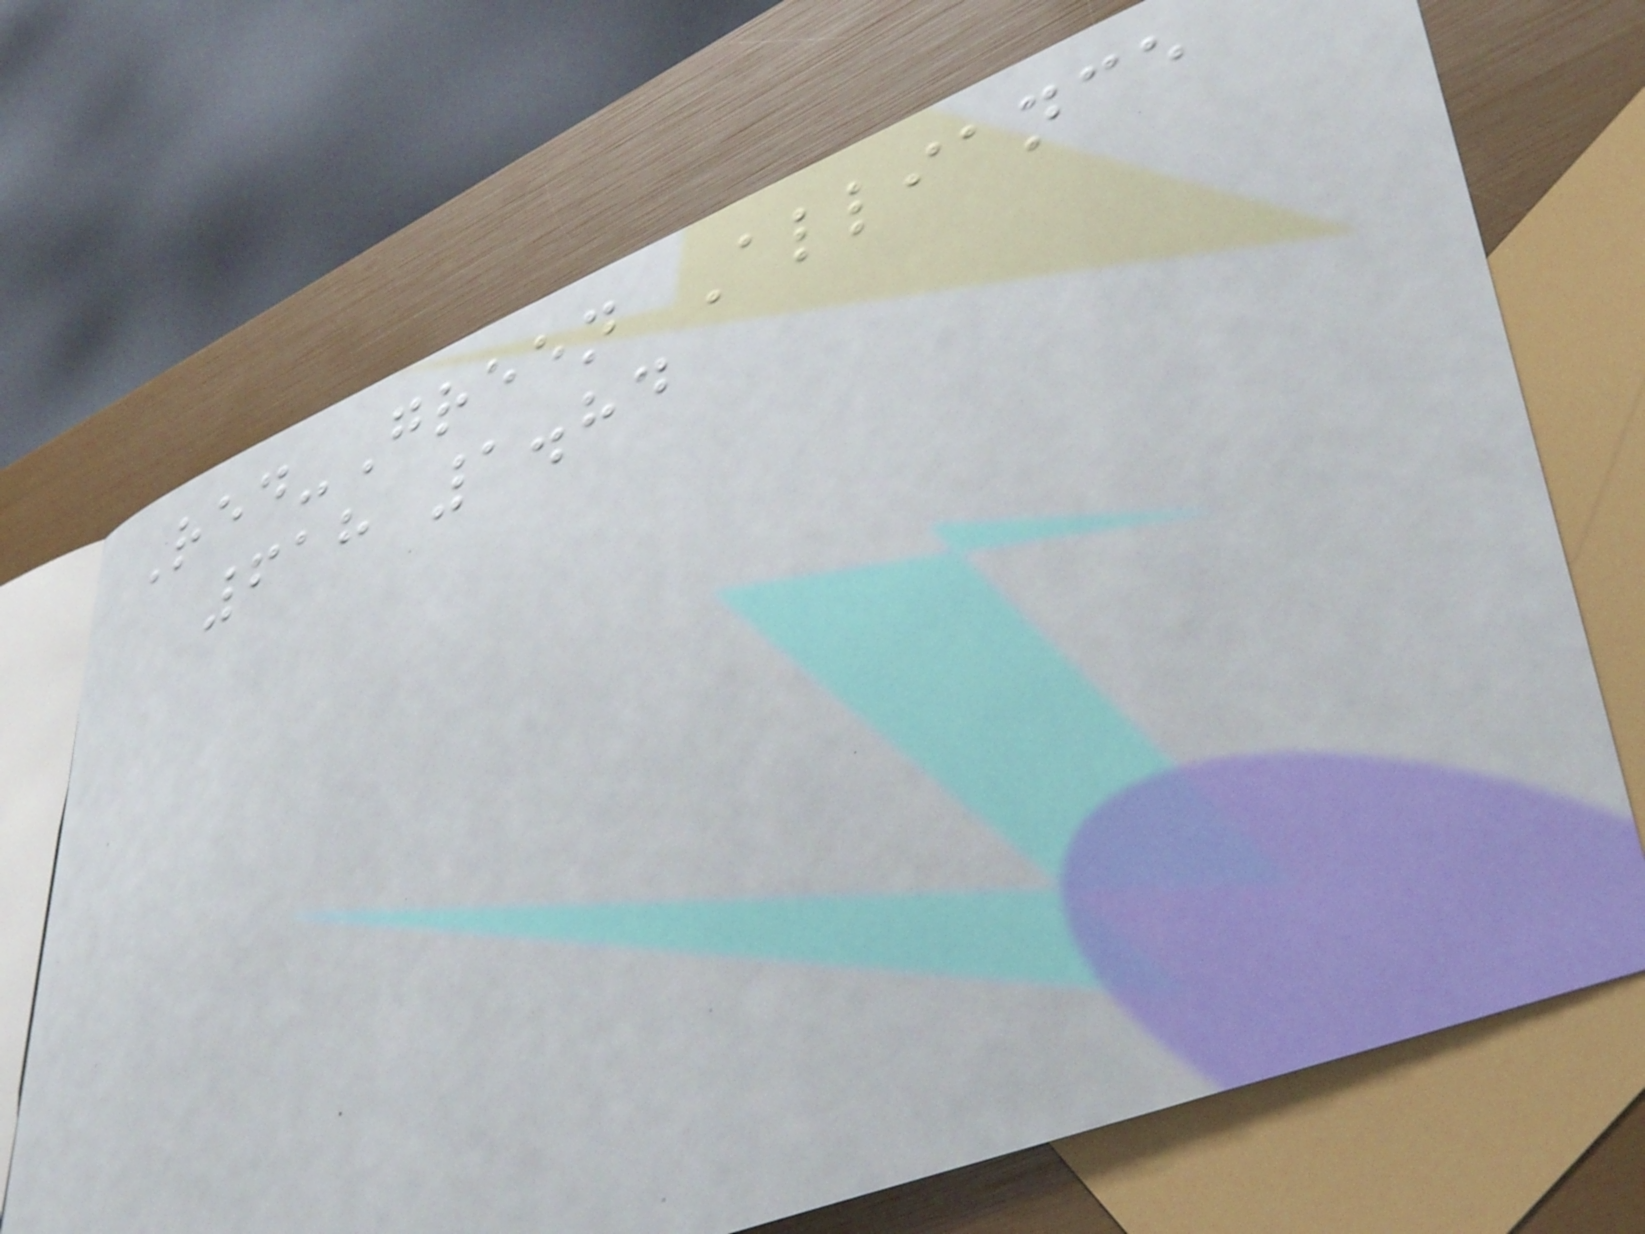Red-Green Alliance
618 1.84
